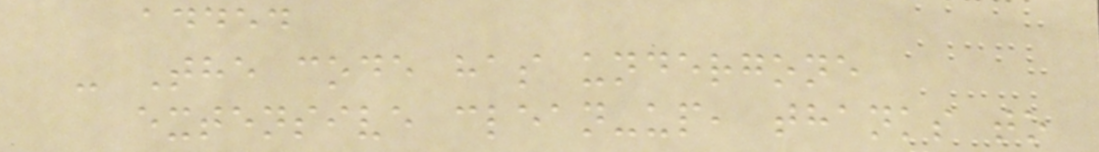added
- The code has undergone
extensive clean-up, thanks to
